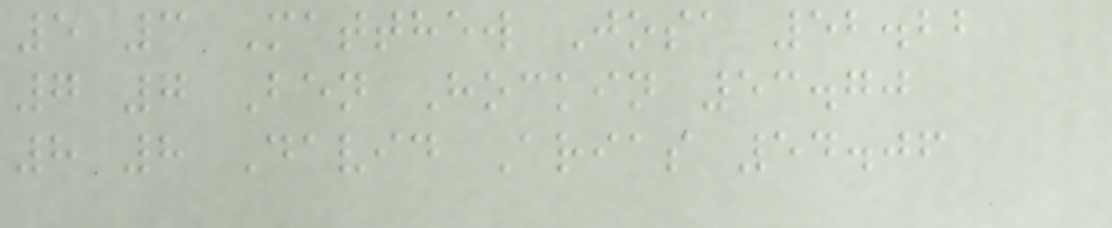5 3 Matthew Josa 52.22
7 7 Ben Hockin 53.70
8 8 David Arias 54.06
